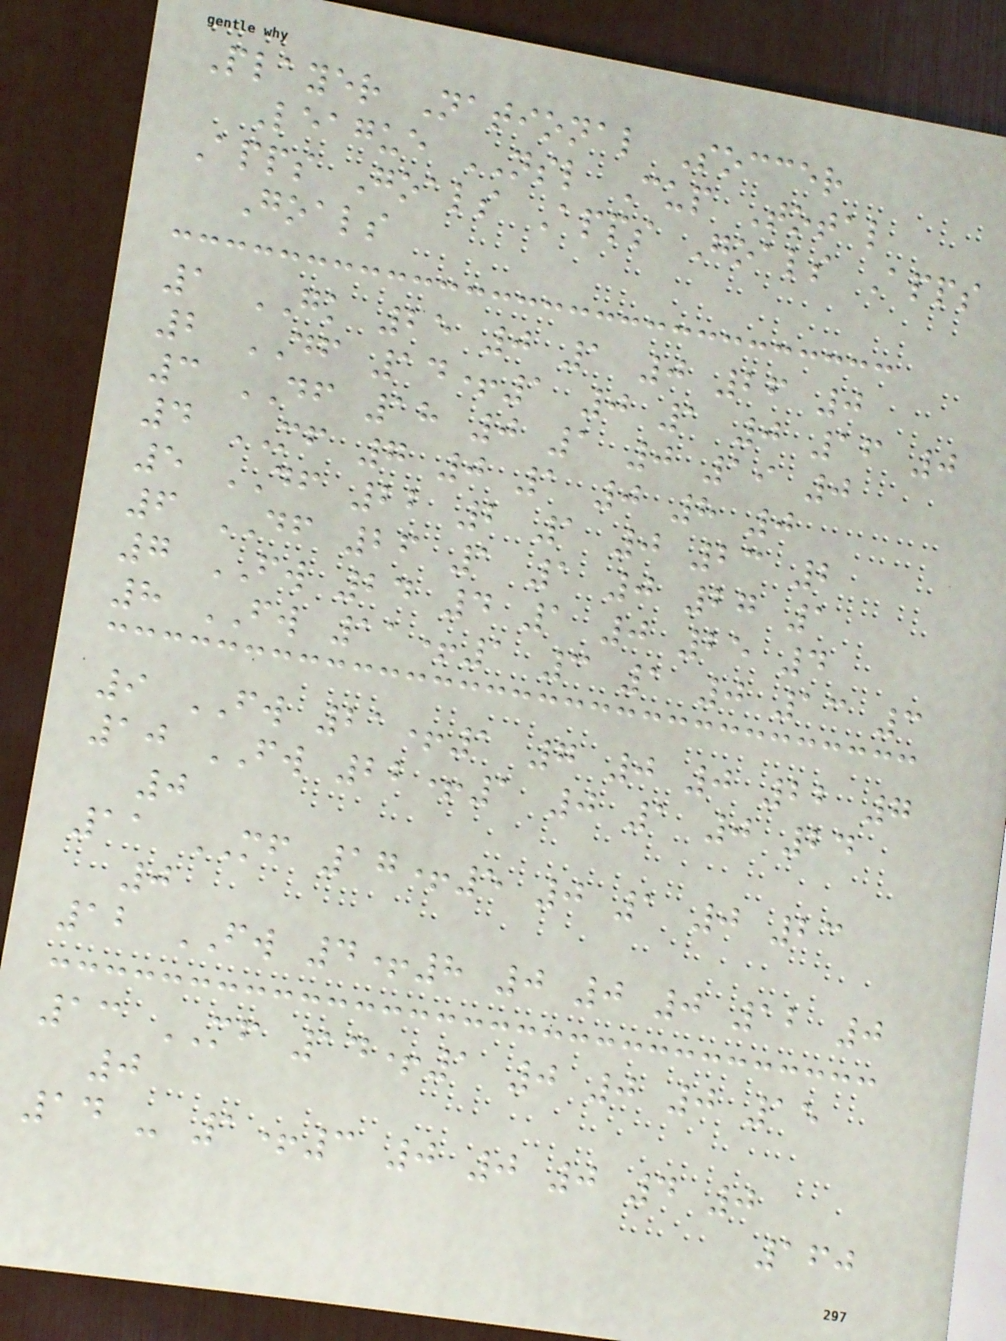Player National Soccer
League NSL Cup Total
Apps Goals Apps Goals Apps
Goals
1 GK 25 0 1 0 26 0
2 DF 14+1 0 1 0 16 0
3 DF 18 0 1 0 19 0
4 MF 7 0 1 0 8 0
5 DF 22 2 1 0 23 2
6 DF 26 1 1 0 27 1
7 FW 24 4 1 0 25 4
8 FW 11+1 3 1 0 13 3
9 FW 21+1 7 0 0 22 7
10 FW 22+1 0 1 0 24
0
11 MF 17+5 0 1 0 23
0
12 FW 4+8 0 0 0 12 0
13 MF 14+1 0 0 0 15
0
14 - 1+3 0 0 0 4 0
160
